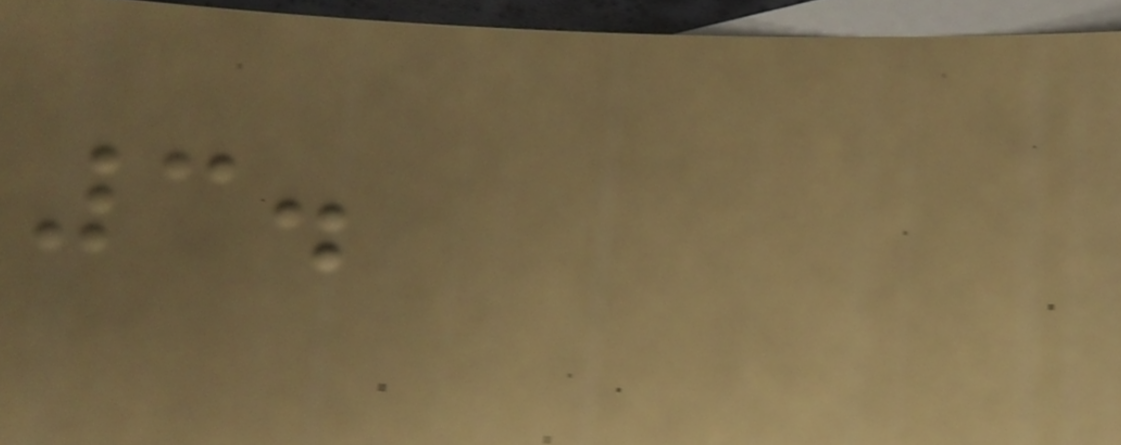3.
